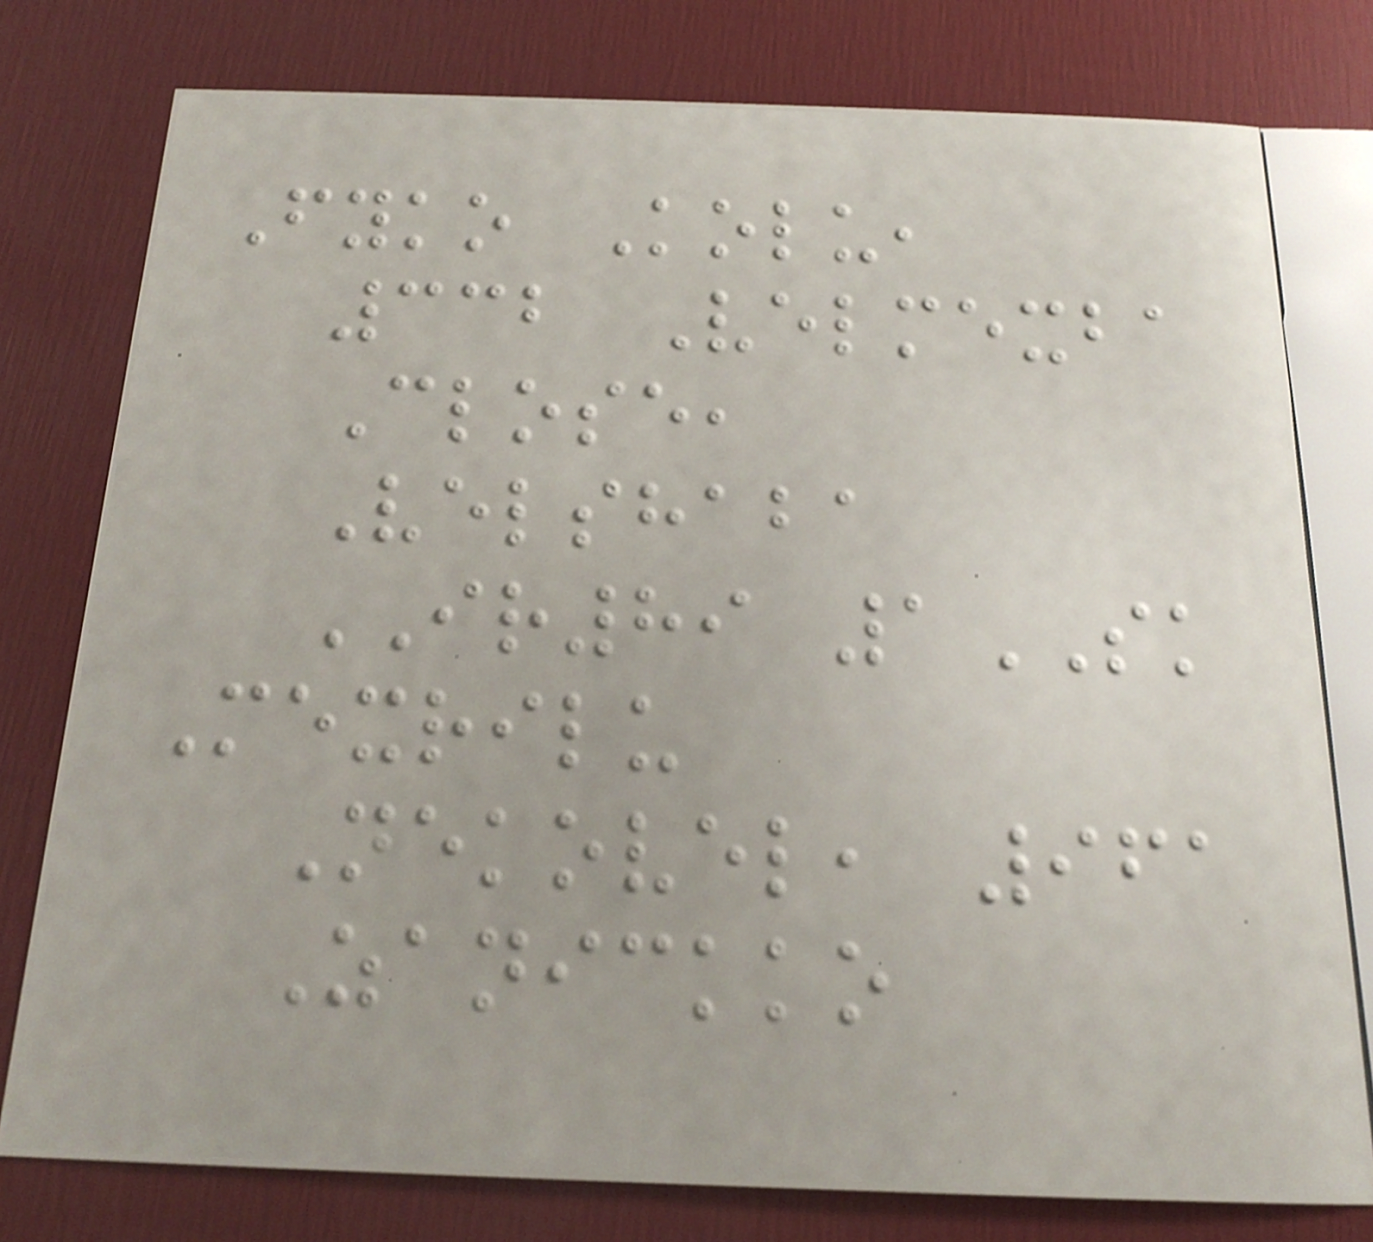Fyko Kolu,
332 Velmexba
Close,
Velshaba
IR89 1SK
Mexrilu
Nekovel, 961
Zanickko
